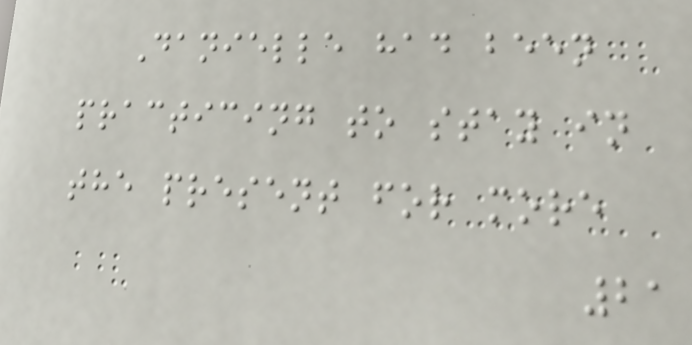Danielle had been
practicing to stay in
the present for more
21
